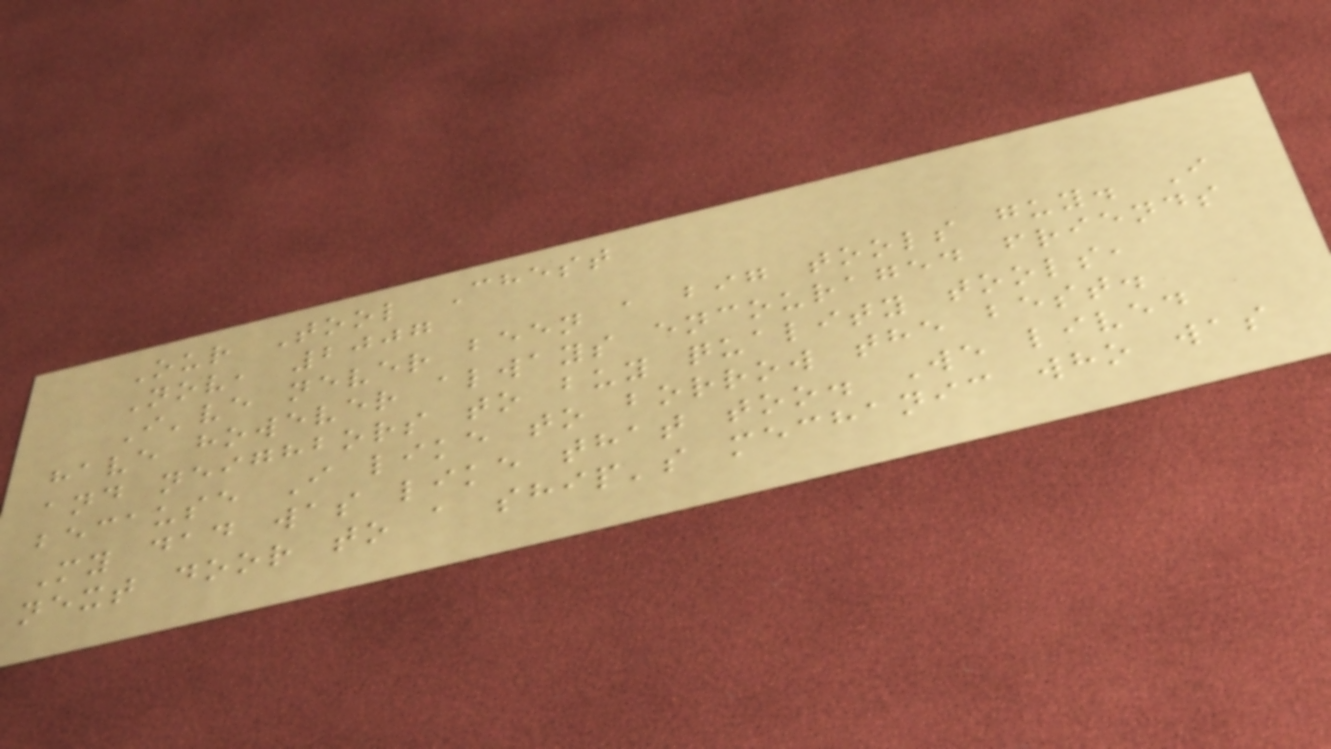Our Tool Chest
Nov, 2007
I've never been a big tools guy. I
have however always encouraged friends
and neighbors to buy quality tools,
because I like to borrow the best.
My dad was like that too. We lived
next door to a ship's mechanic who was
